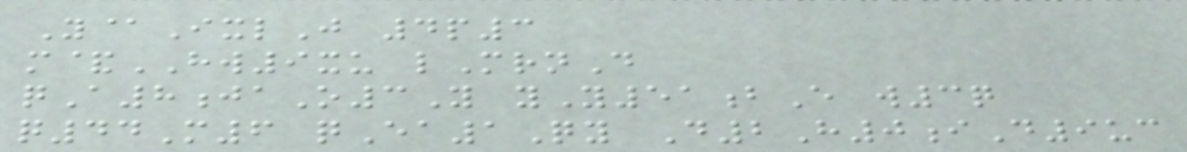Y@IxlJ 4p3
m&HW9xu lMrnD
qA8jaO3Y yY51bE w3q
q44M6 qEa1Qy D2H0iD9uc
